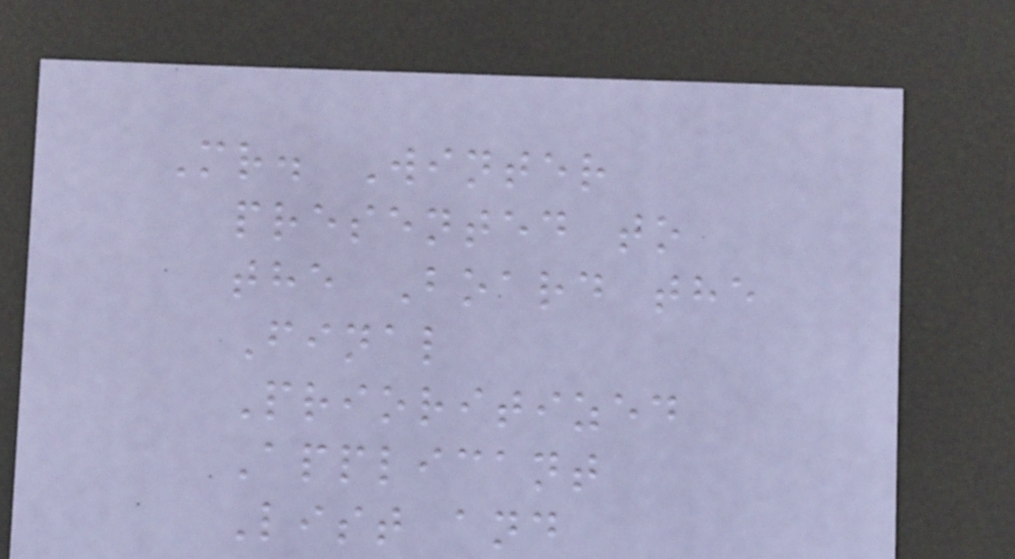Mr. Winter
presented to
the Board the
Final
Prioritized
Applicant
List and
